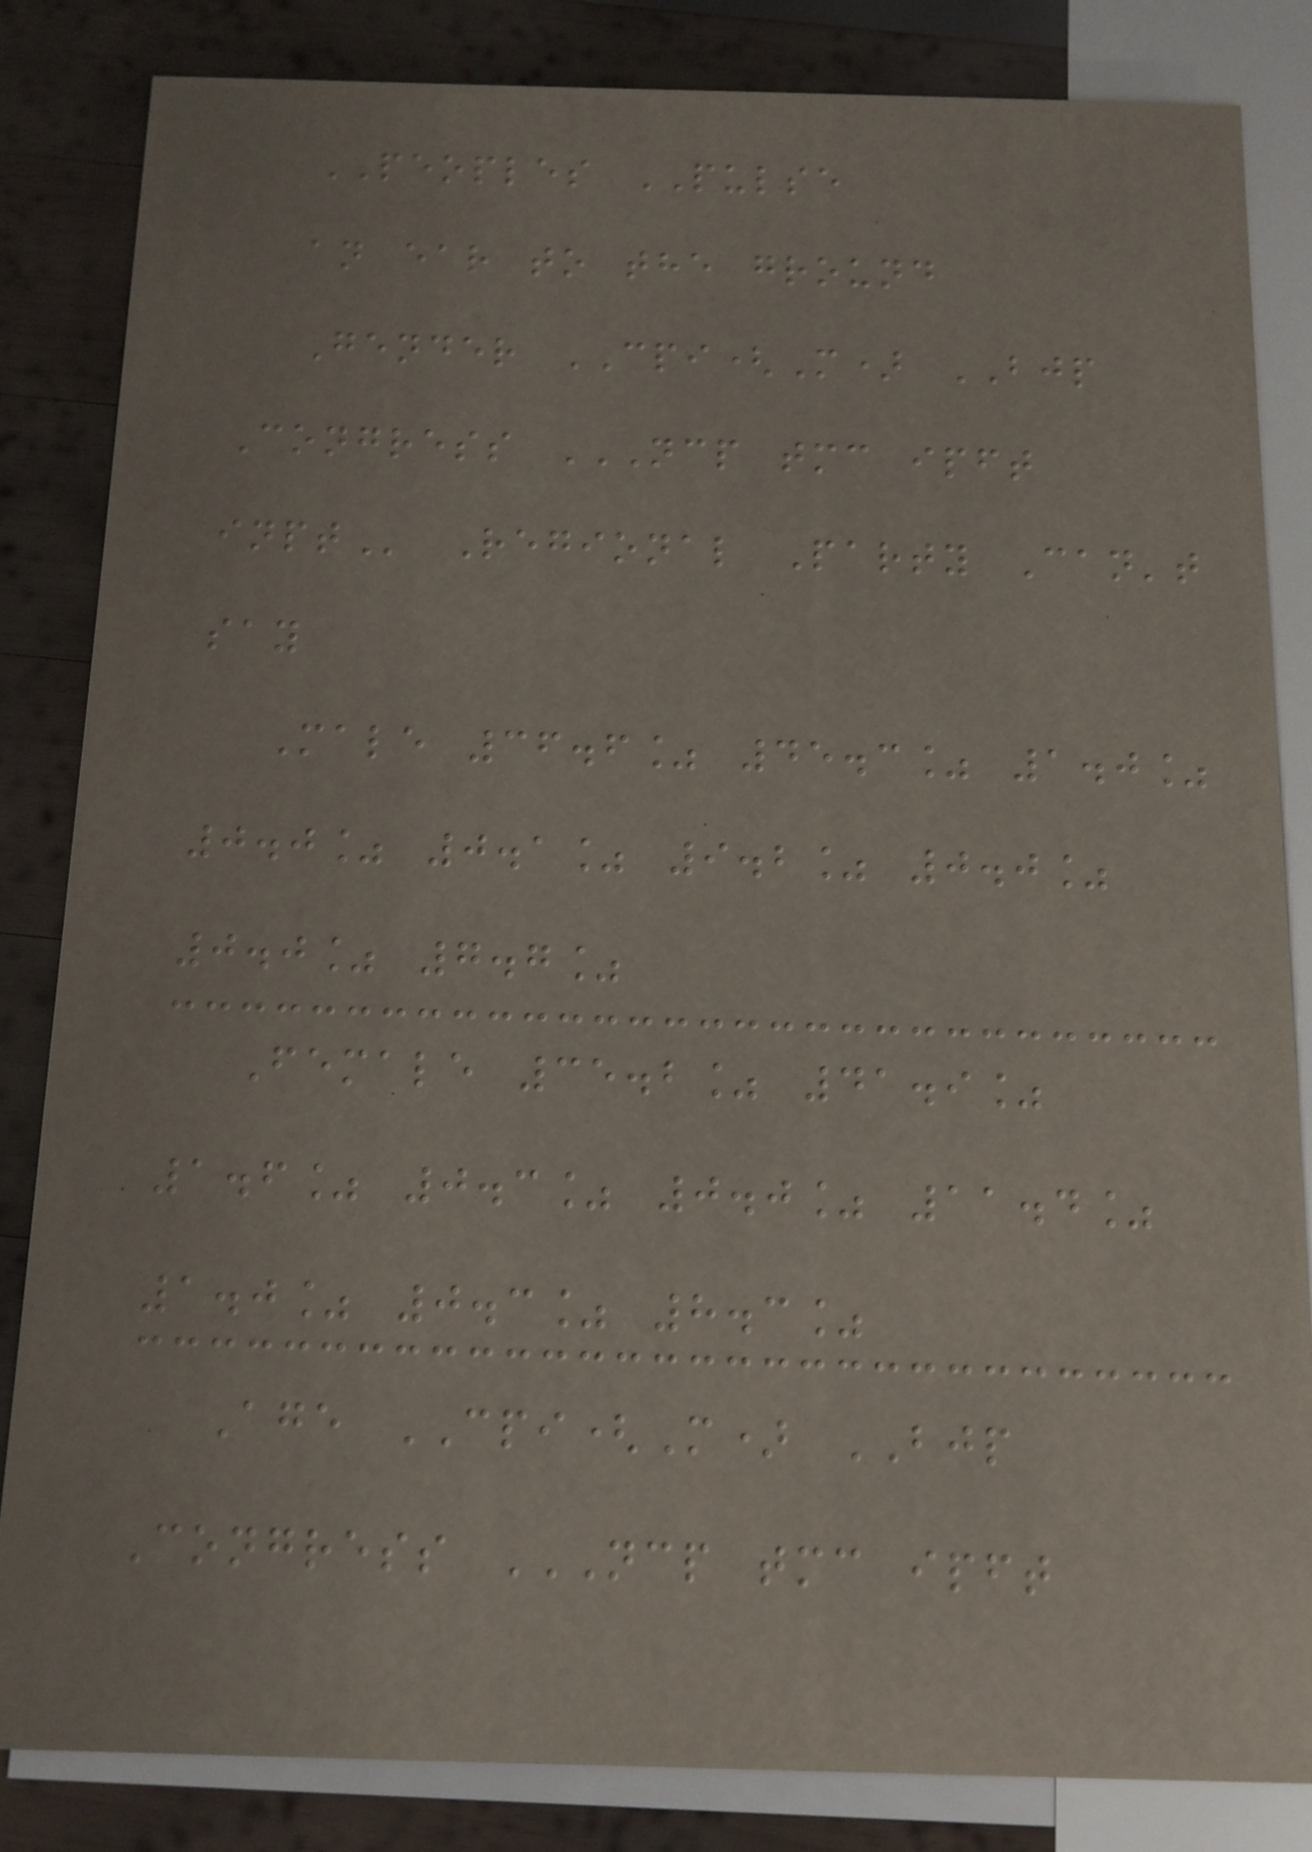PEOPLES PULSE
an ear to the ground
Gender CPI(M) BJP
Congress NCP TMC IPFT
INPT Regional Party Can't
say
Male 36.6% 45.3% 1.0%
0.0% 0.1% 9.2% 0.0%
0.0% 7.7%
Female 35.2% 41.9%
1.6% 0.3% 0.0% 11.4%
1.0% 0.3% 8.3%
Age CPI(M) BJP
Congress NCP TMC IPFT
